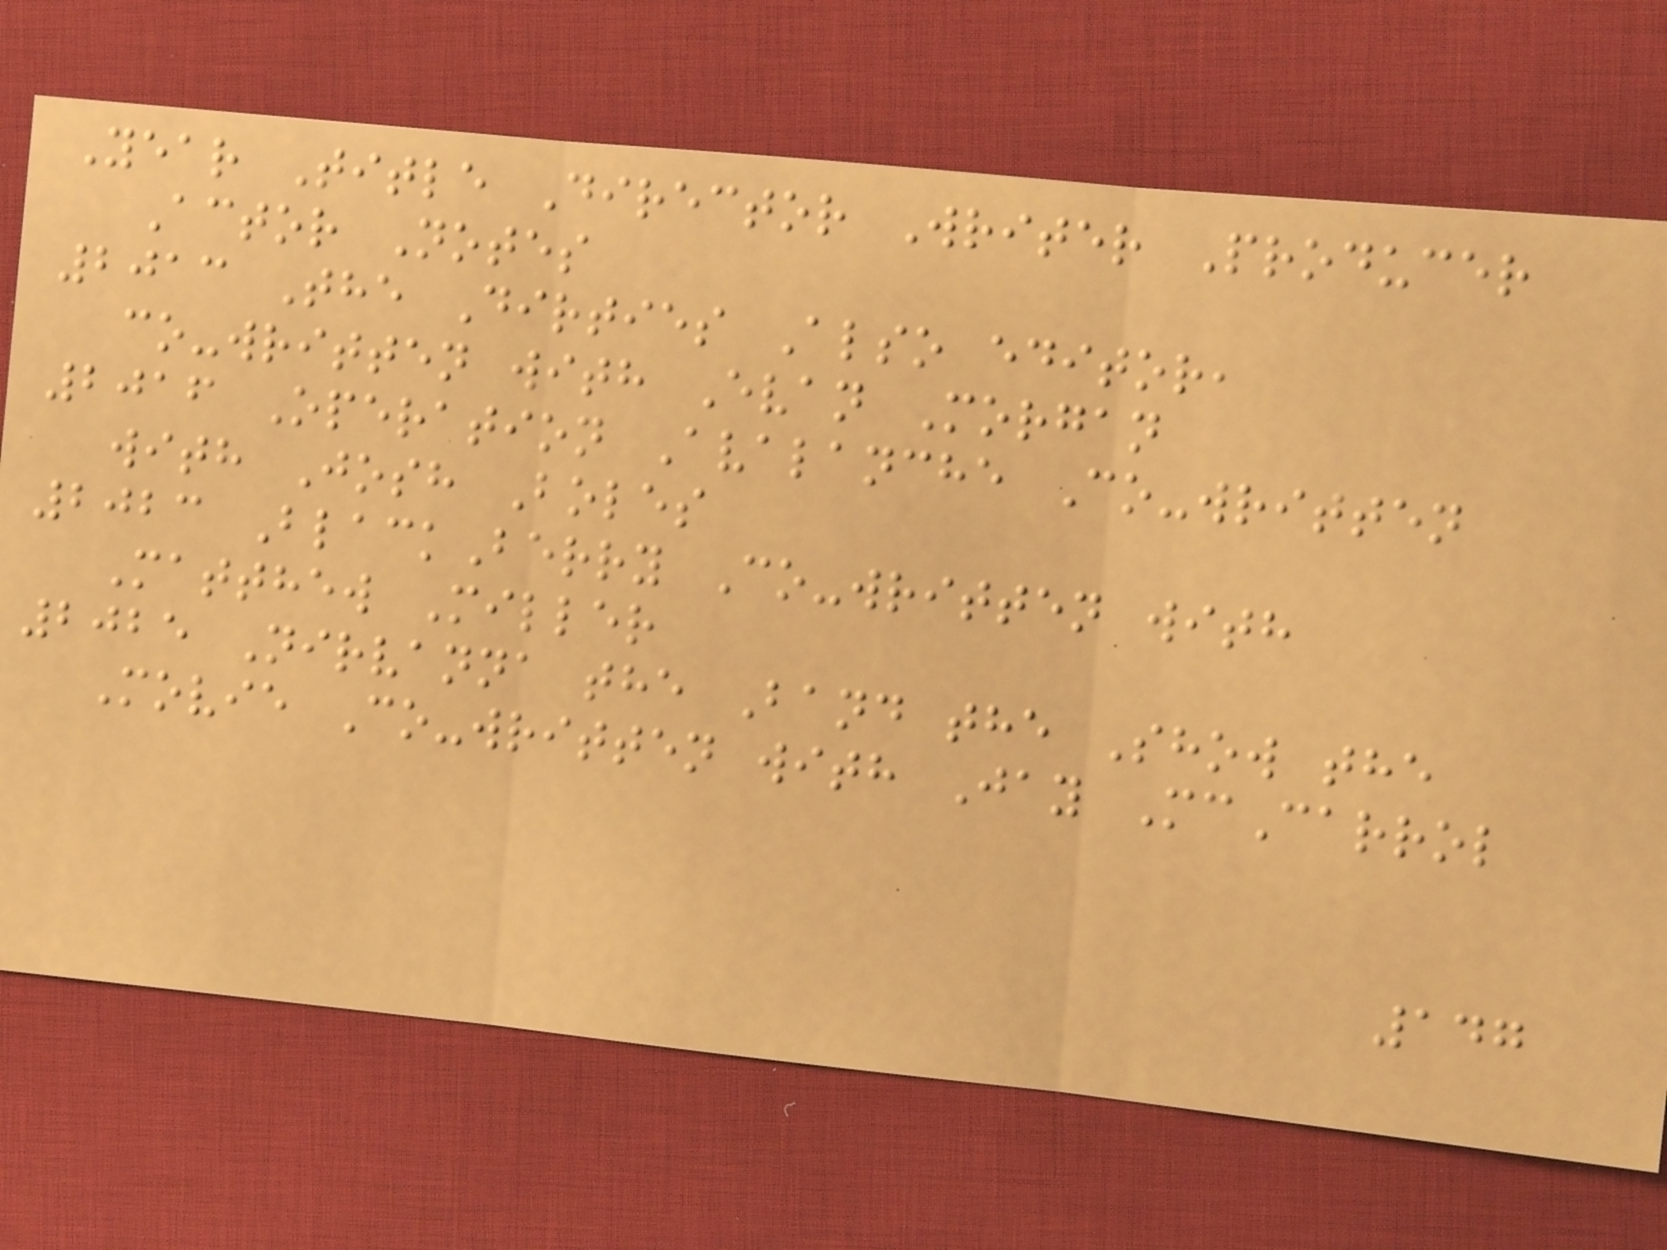Year Title Director Writer Producer
Actor Notes
2013 The Dirties Also editor,
co-written with Evan Morgan
2016 Operation Avalanche Co-written
with Josh Boles
2023 BlackBerry Co-written with
Matthew Miller
2025 Nirvanna the Band the Show the
Movie Co-written with Jay McCarrol
147
